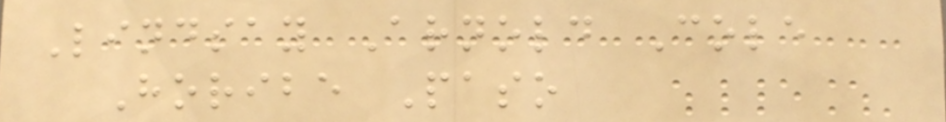Lindsay Arnold Cole
Horibe Paso
